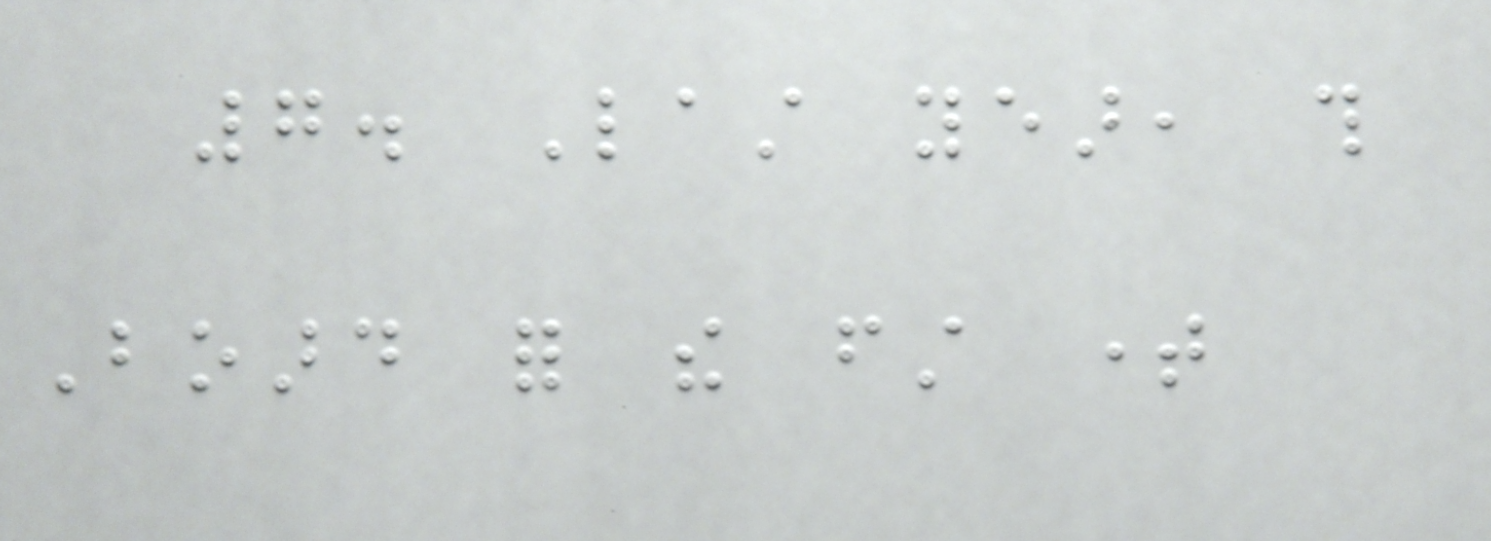7. Last year, this
Board for the first time
